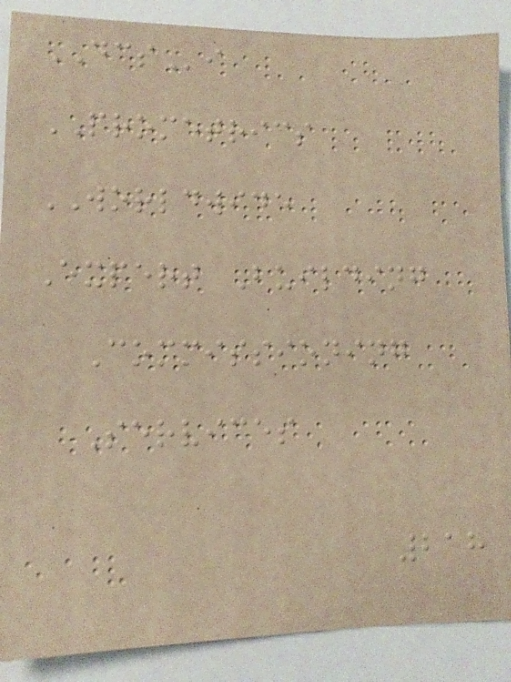DCSi
PROMETRICS
WORLDWIDE
Expert Building
Commissioning
Services
218
